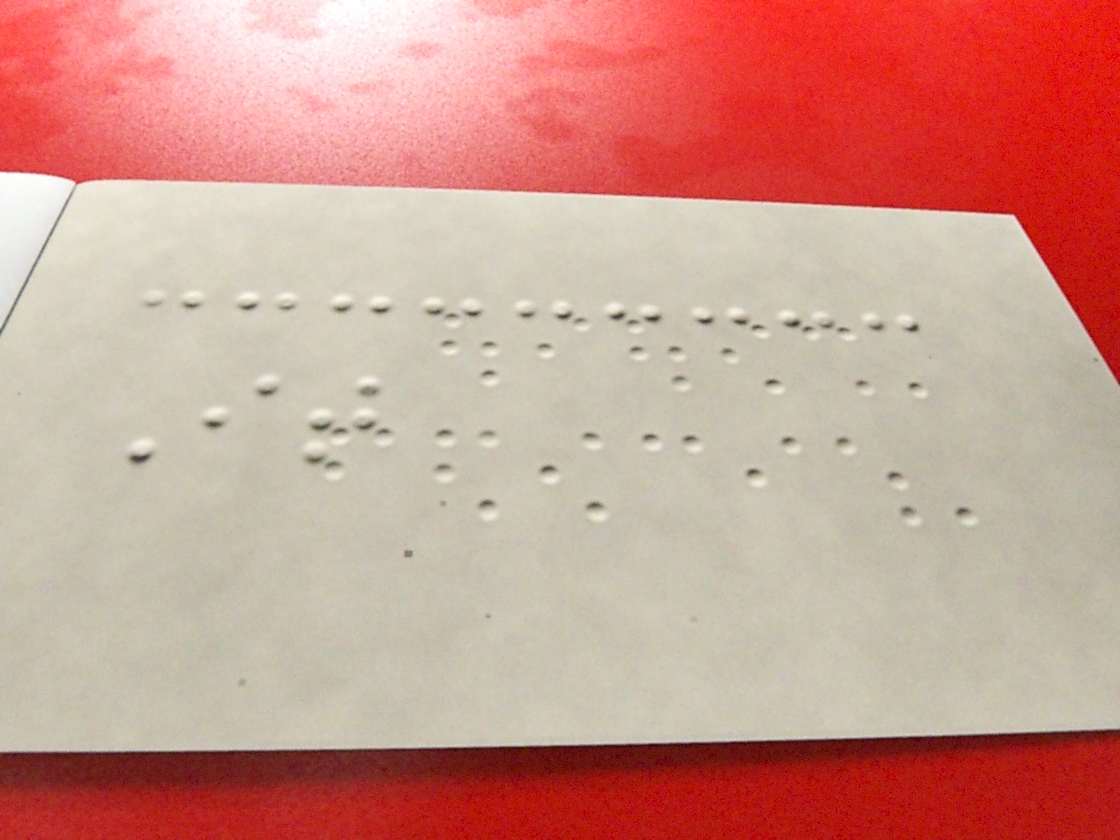It
